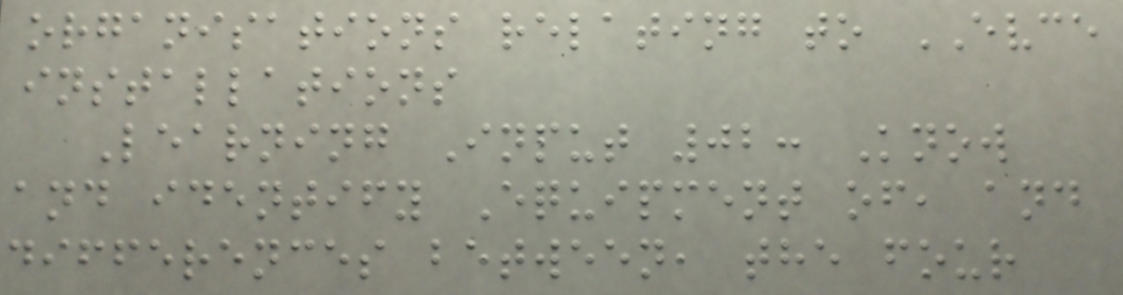organisations relating to EVCE
installations
Learning Input 02: Know
and identify Equipment of, and
differences between, the four
